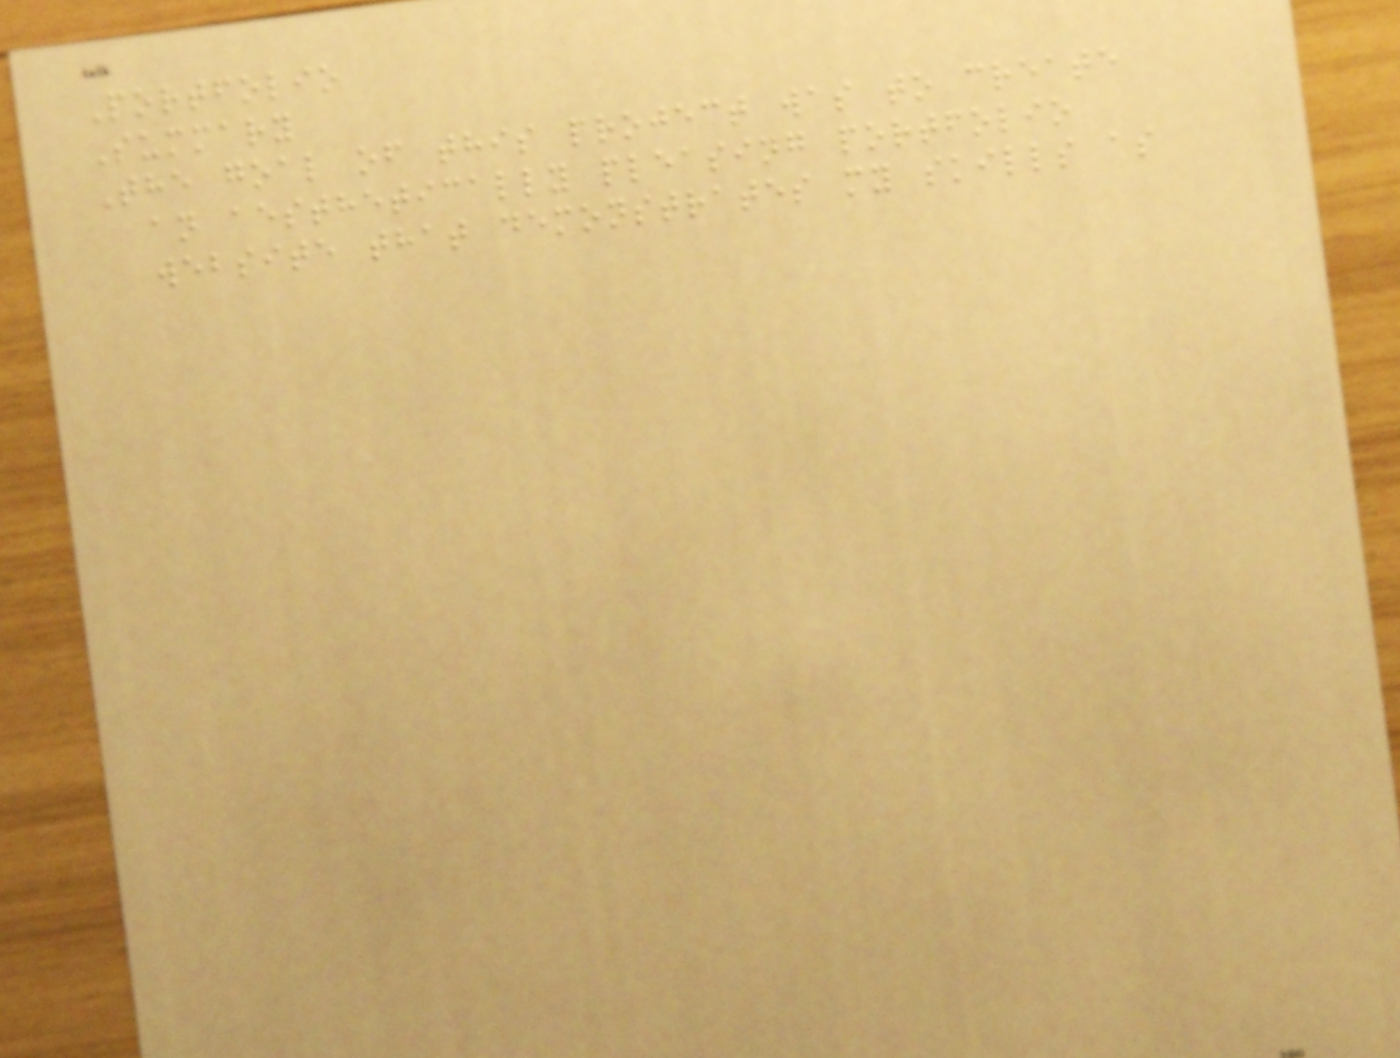Portfolio
Summary
The goal of this project was to create
an aesthetically pleasing portfolio
website that demonstrates my skills as
